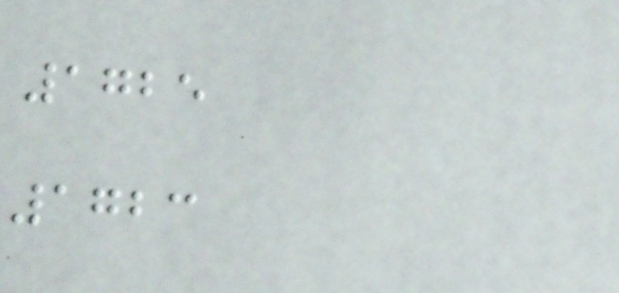1725
1723
